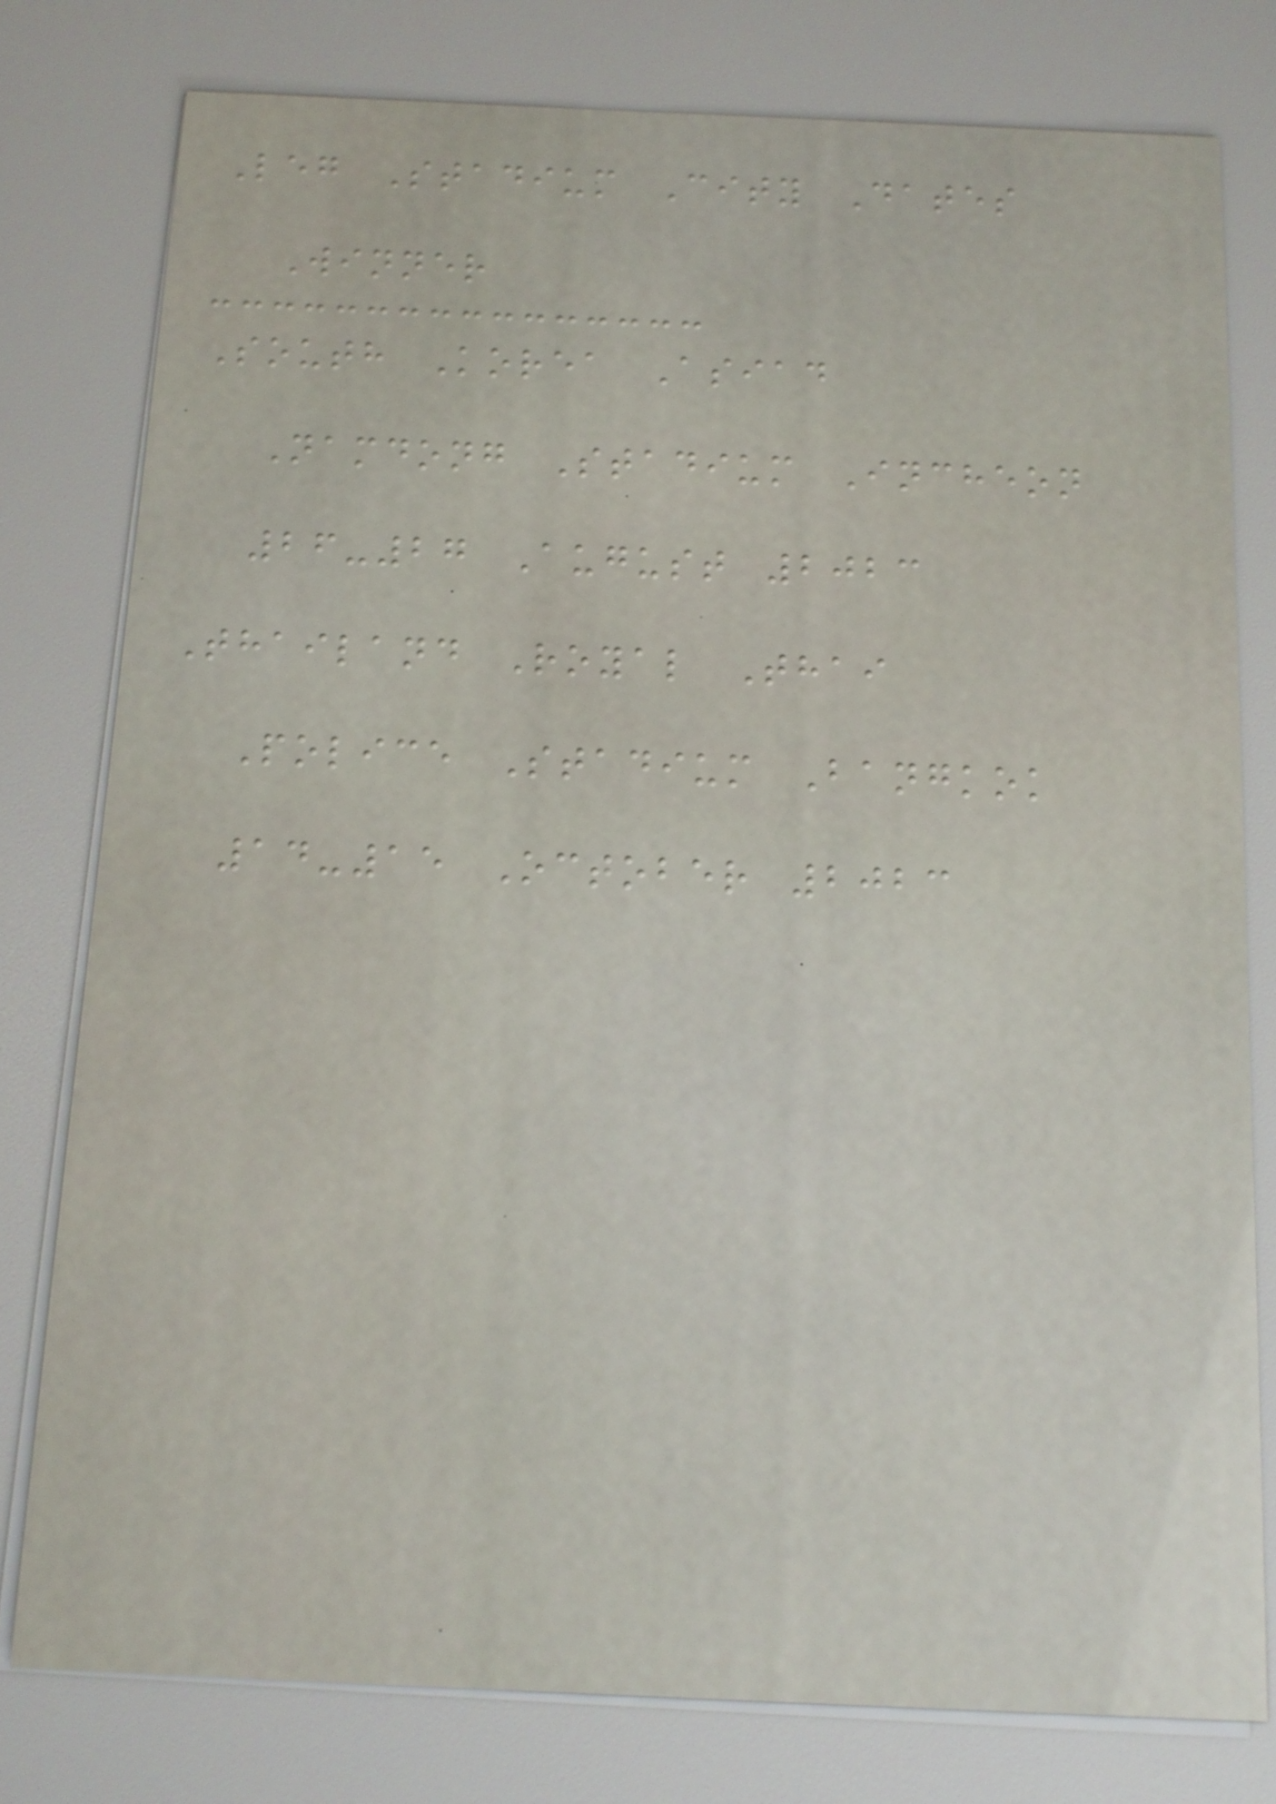Leg Stadium City Dates
Winner
South Korea Asiad
Namdong Stadium Incheon
26-27 August 2023
Thailand Royal Thai
Police Stadium Bangkok
14-15 October 2023
